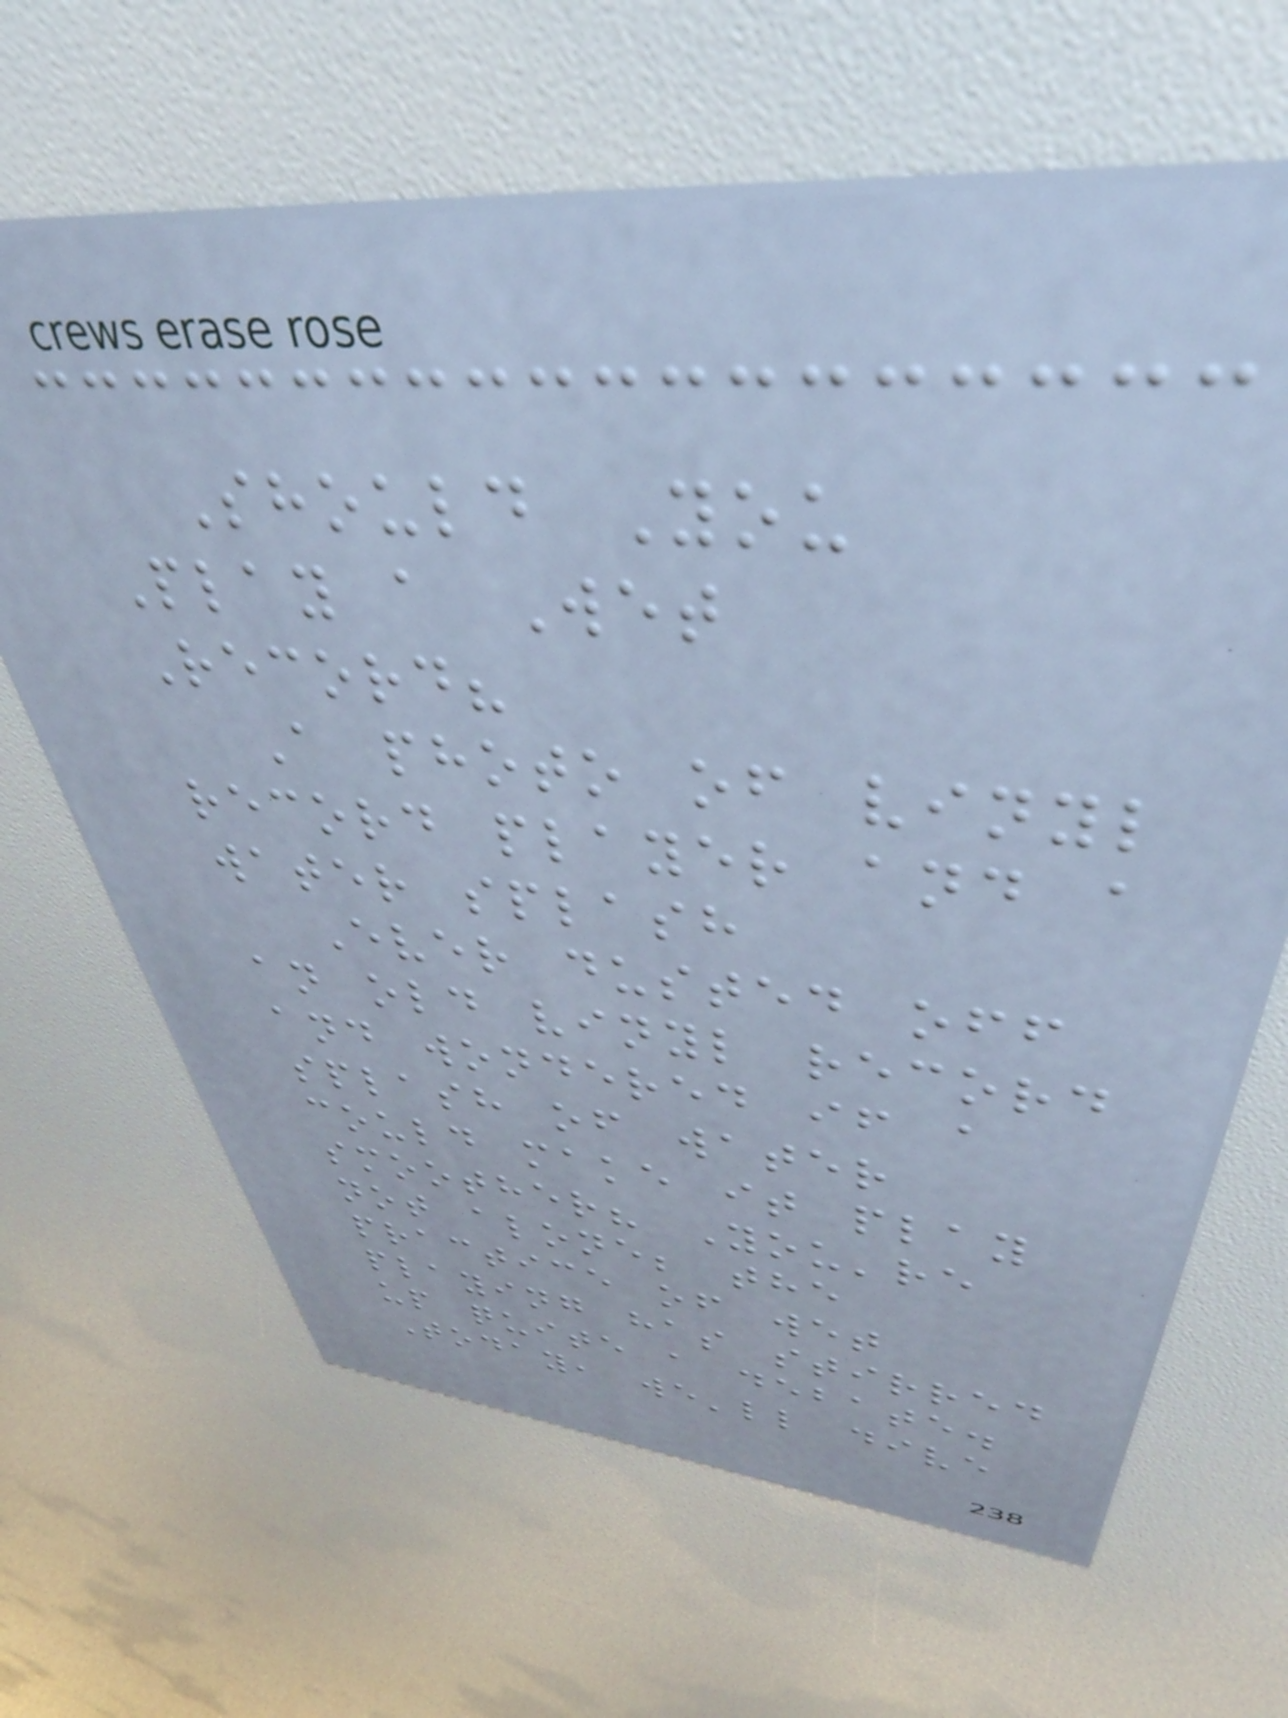Should You
Play a Wet
Record?
A photo of vinyl
record player and a
water splash
Ever dusted off
an old vinyl record
and wondered if a
splash of water
could make it play
smoother? You're
not alone; the
practice of wet
playing has stirred
up quite a debate.
Today, we'll dive
